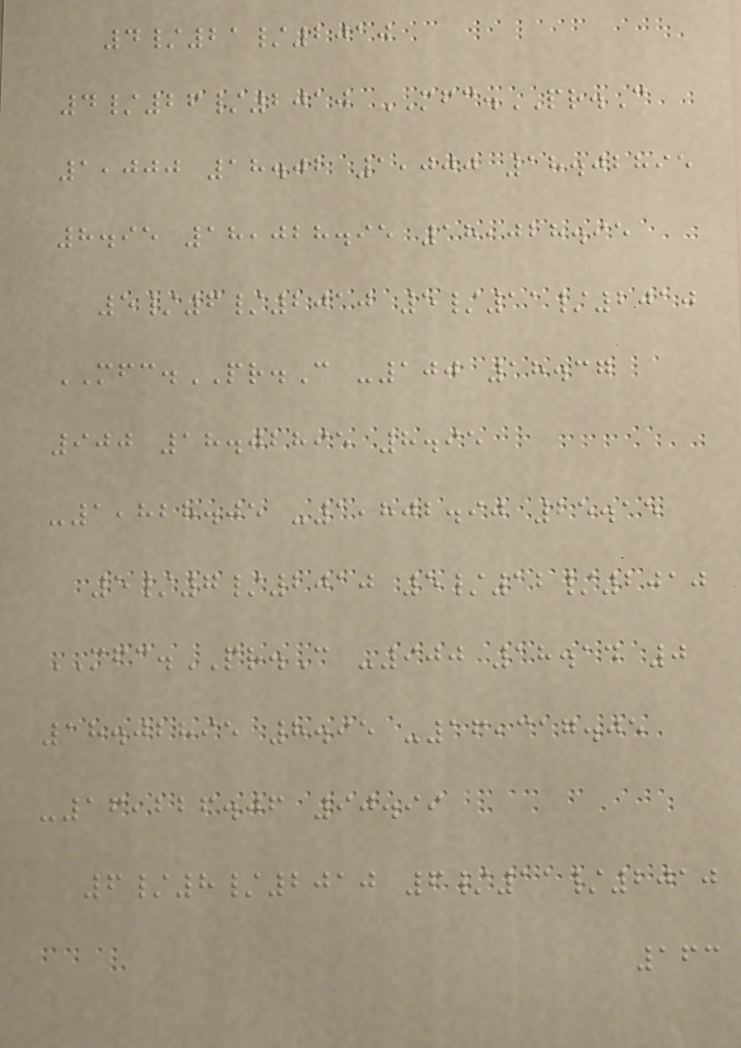4/21/2010
4/26/2010 MFC.PR.C
1,000 18.02 1,000 18.02895
8.95 18,028.95 18,028.95
5/6/2010 5/11/2010
MFC.PR.C -100 18.37
900 18.02895 8.95
-1,828.05 -1,802.90 25.15
5/7/2010 5/12/2010
MFC.PR.C -900 18.14 0
18.02895 8.95 -16,317.05
-16,226.06 90.99
6/8/2010 6/11/2010
163
